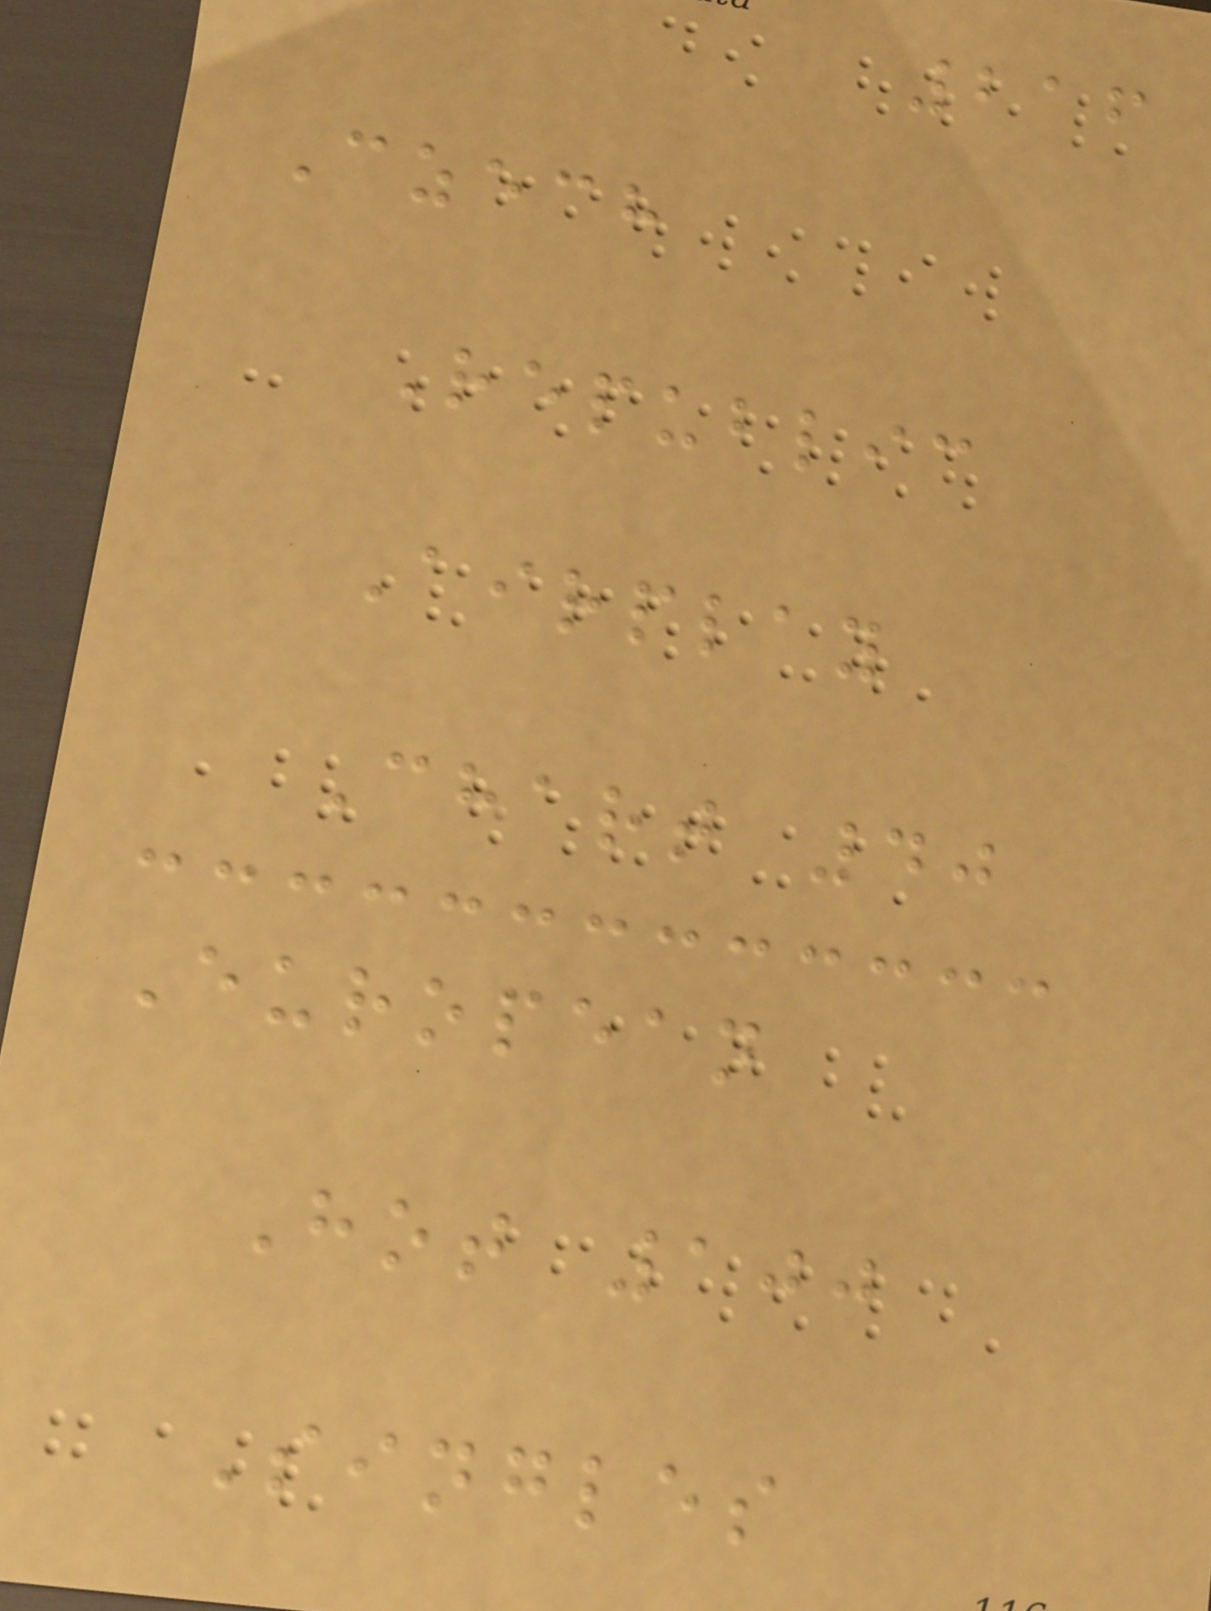216
Czech
Republic
Airplay
Chart 40
European
Hot 100
Singles
